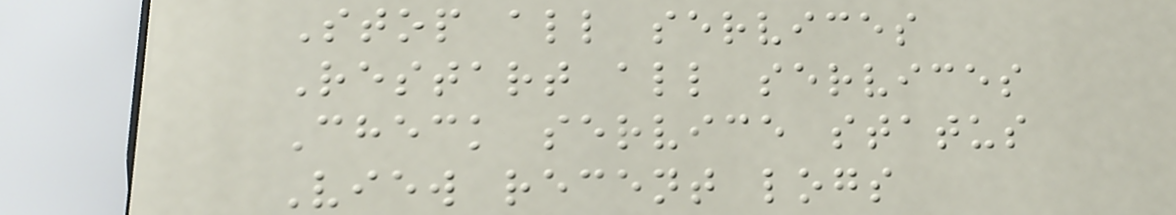Stop all services
Restart all services
Check service status
View recent logs
